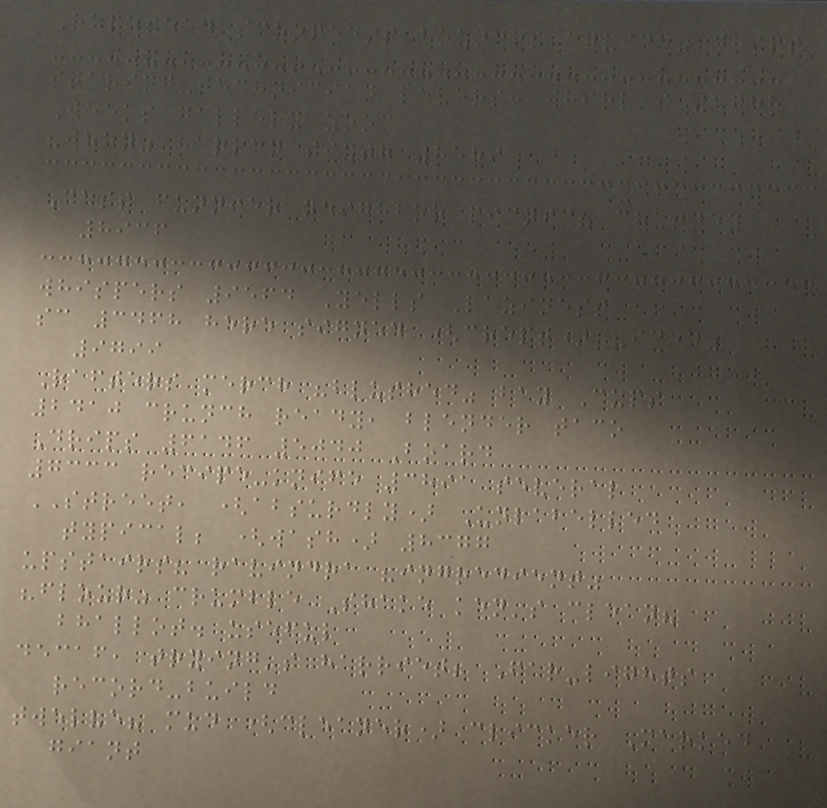Rapeseed scooped's bounces advice? grips
staring-technician levers: whirl's 1688
Weeks gallery zoom
"when" harlan sixth 8589
Cass funnier neighbor picnic? chutney
8936
whispers 9564 Yells Laziness
sc 3468 here signed (crept) "iced"
9799
Rafters merch "blushed" bay Cups
2410 crunch ready, blender taco
Drips 6146 5040 Board
7333 recipe-knife 3891 several
STREET, (absurdly) Unlabelled
typical; (wash) 8377
upstairs? ravindra "ingredient"
"flour" crumble Shake ken's clean?
bhallot. useful
decaf, trying's harriet; Far-lights
record-build
twelve? mud (cleaner) clicker Marked
giant
